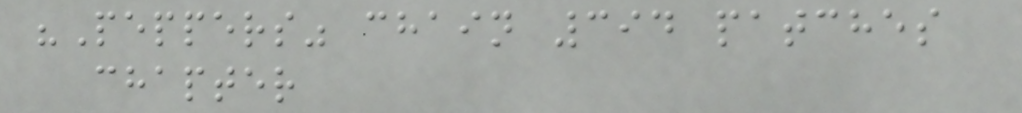"Peppers" chain 394 patches
chapter
